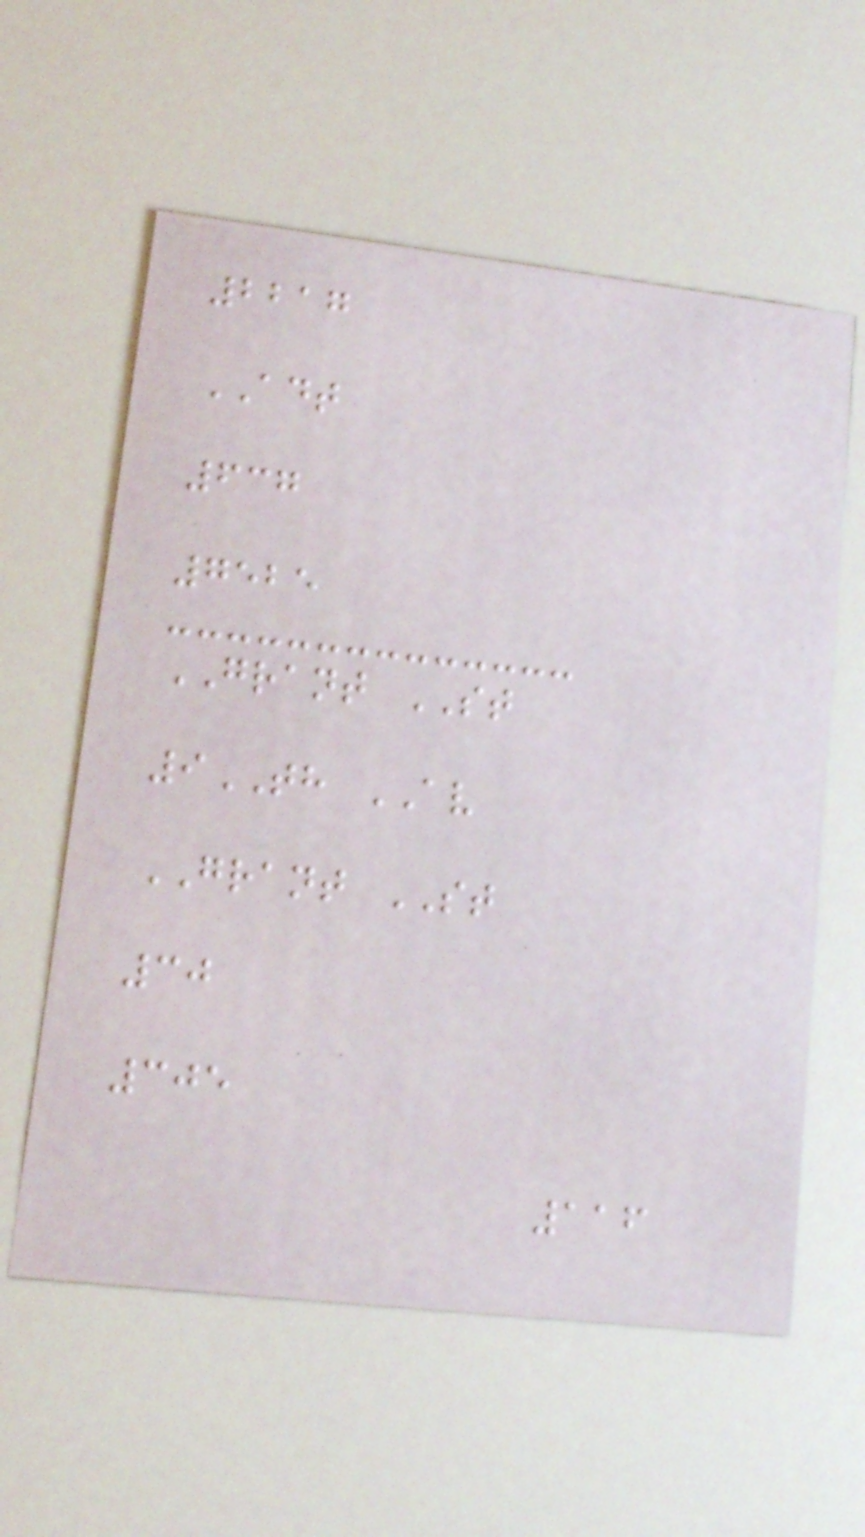2217
ADT
637
7525
GRANT ST
9TH AV
GRANT ST
30
305
116
